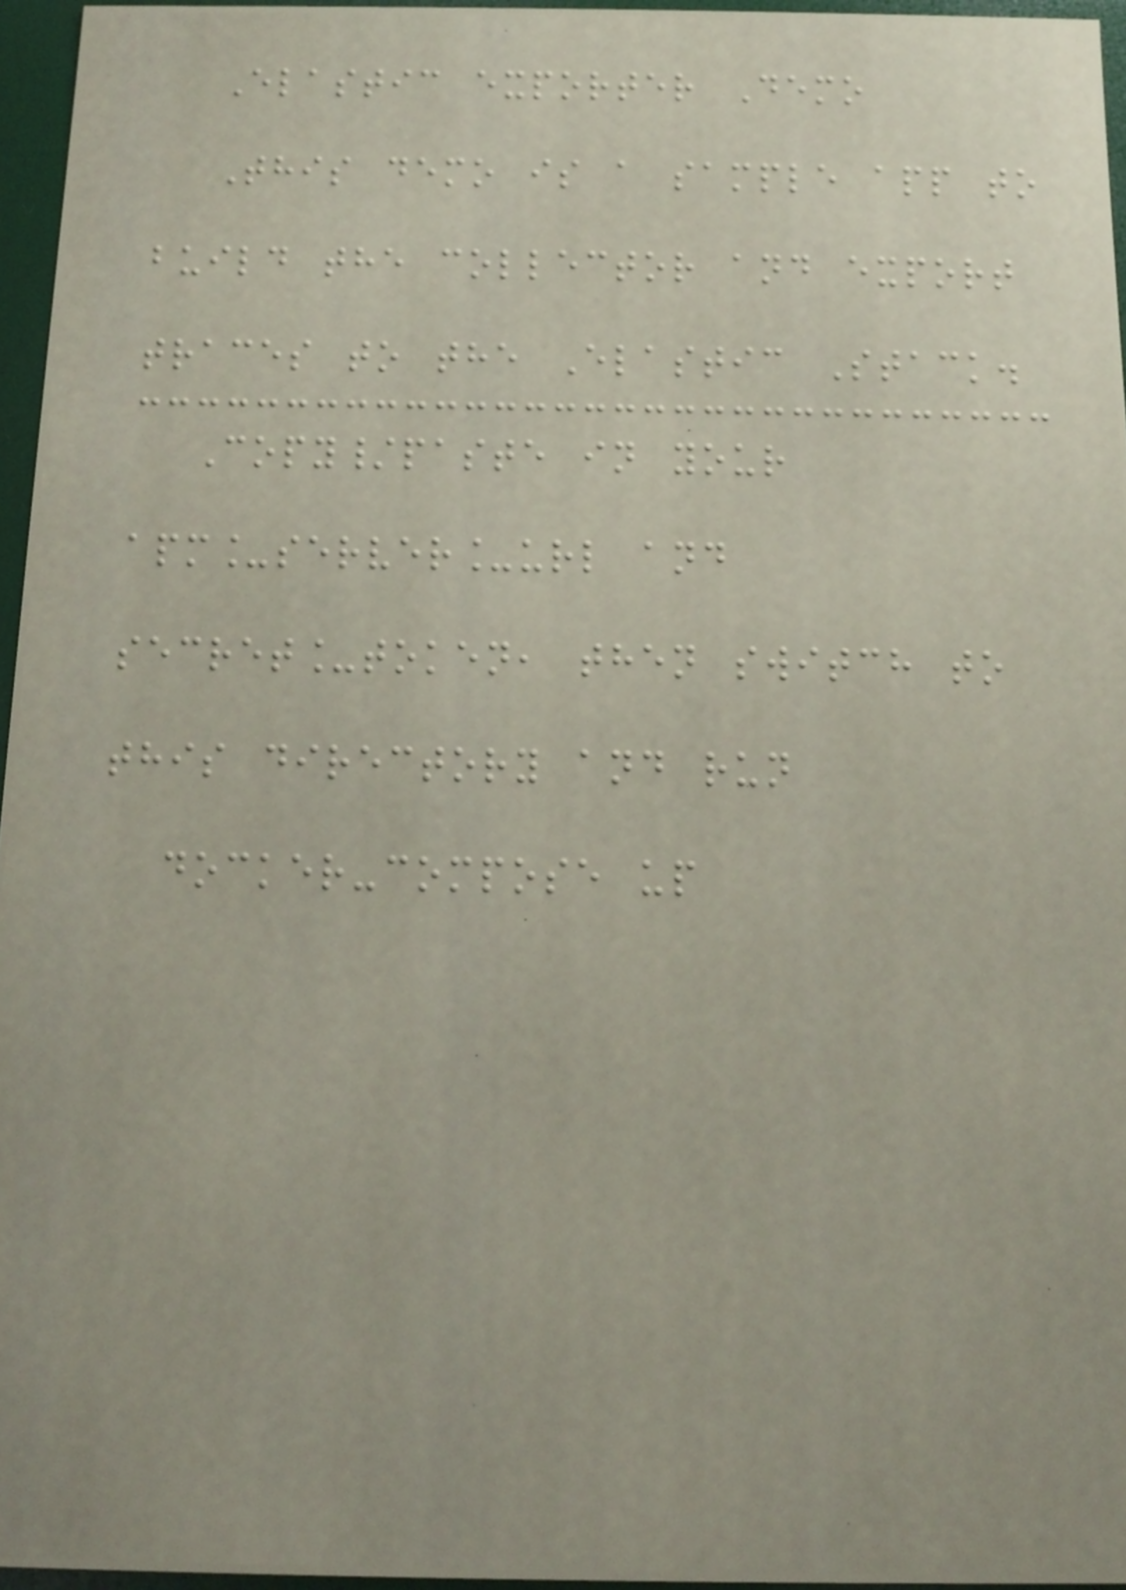Elastic exporter Demo
This demo is a sample app to
build the collector and export
traces to the Elastic Stack.
Copy/paste in your
apm_server_url and
secret_token, then switch to
this directory and run
docker-compose up
